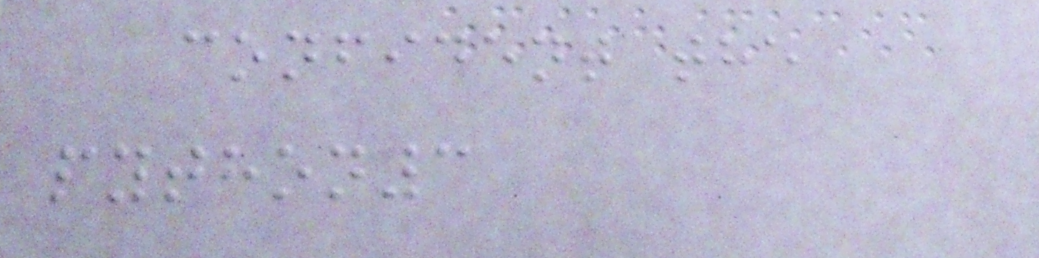confident the
python3
